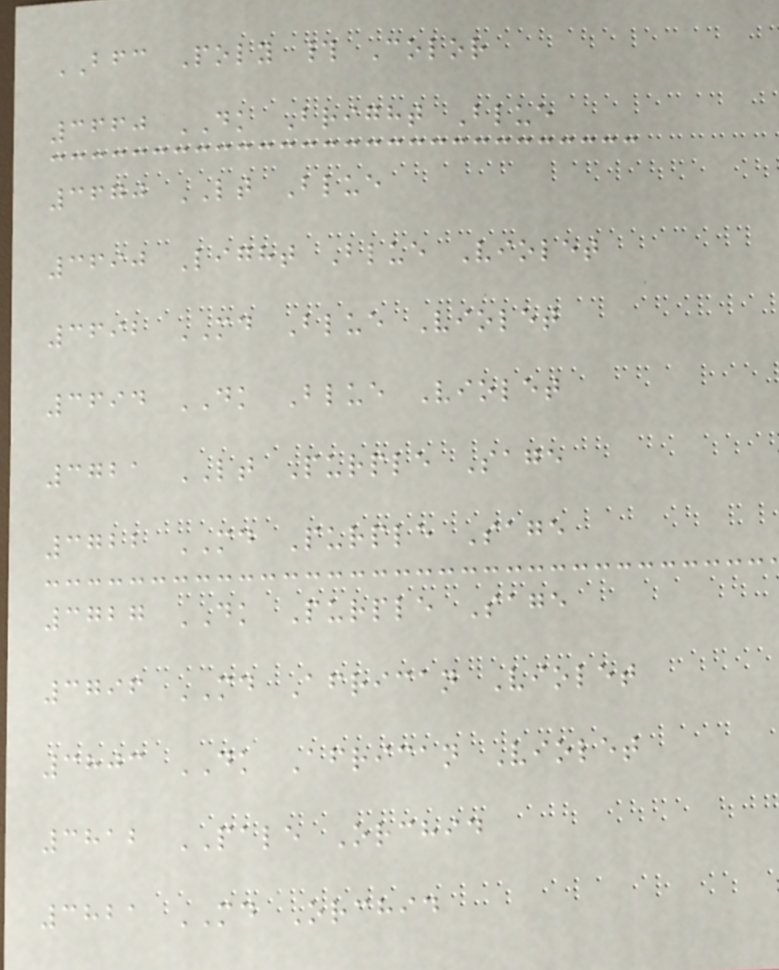BFC Poly # Color
3660 DK Bright Blue
3670 LT Blue
3690 Light Blue Violet
3692 MD Blue Violet
3694 DK Blue Violet
3721 LT Purple Sage
3722 MD Purple Sage
3727 DK Purple Sage
3796 MD African Violet
3803 DK African Violet
3812 PALE Orchid
3821 MD Orchid
